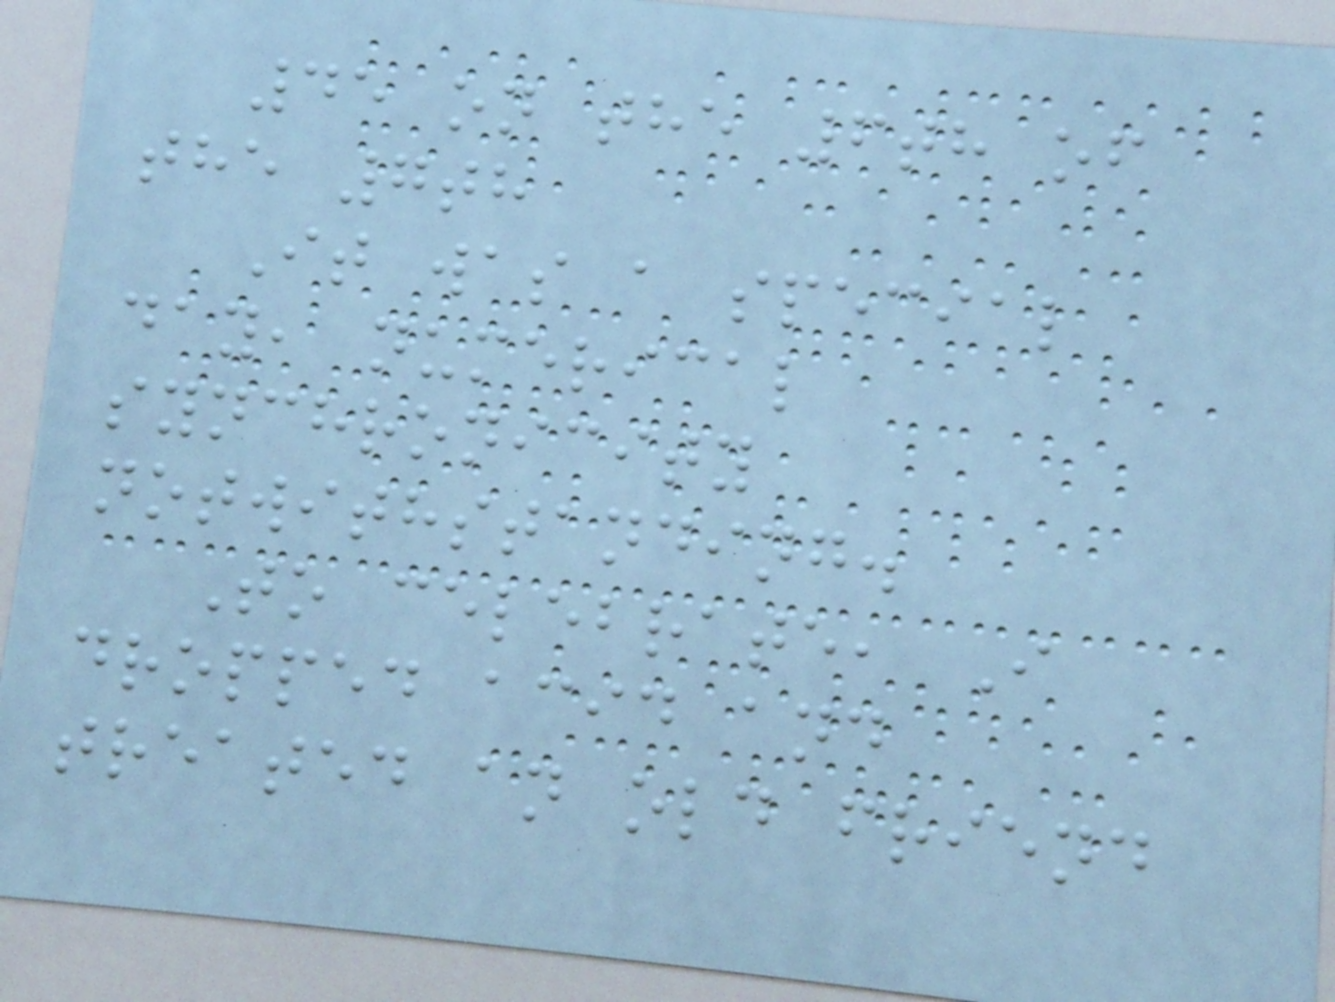45 on the 6th of
the 7th
It was a special
day, numerical
synchronicity
notwithstanding.
To celebrate, I
dropped acid and
treated an old friend
